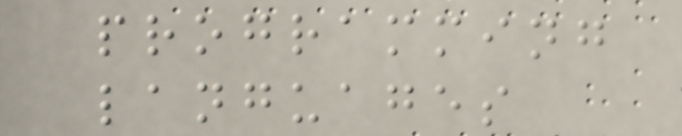programming
languages
